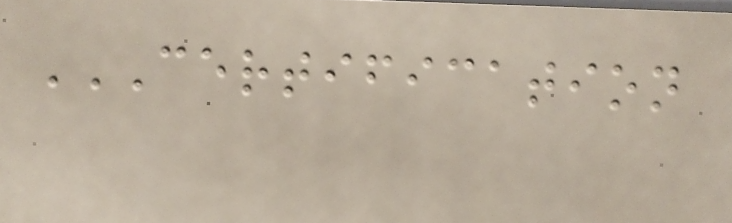CERTIFICATION
